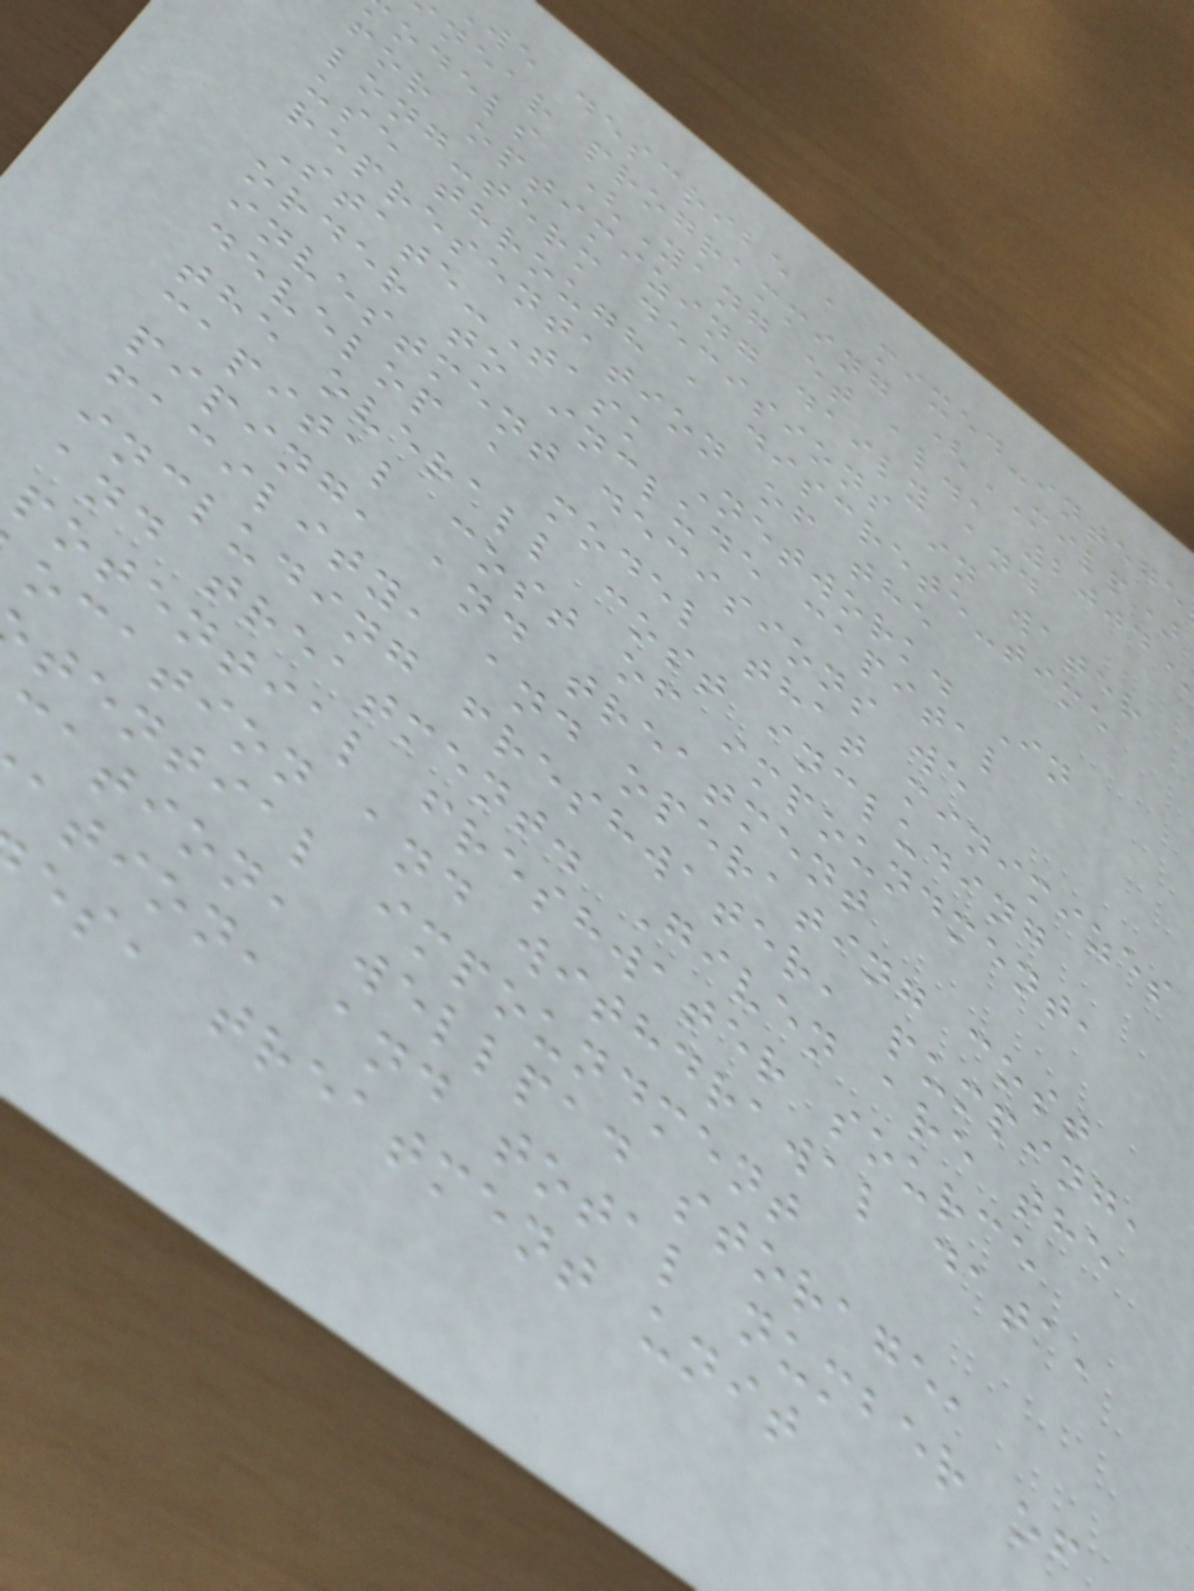we describe a mixed-intege
near programming (MILP)
odels (Yang et al., 2004
for optimizing daily and
long-term decisions in water
use through a discrete-time
representation of the
State-Task Network. In
order to include capital
investment decisions we
develop a model that minimizes
the overall cost including
capital cost of impoundment,
piping, and treatment
facility, and operating cost
including freshwater, pumping,
and treatment. Given are the
potential freshwater source
ocation and withdrawal data,
tential impoundment
ation, wellpad storage,
ation, and total number of
es, treatment unit
